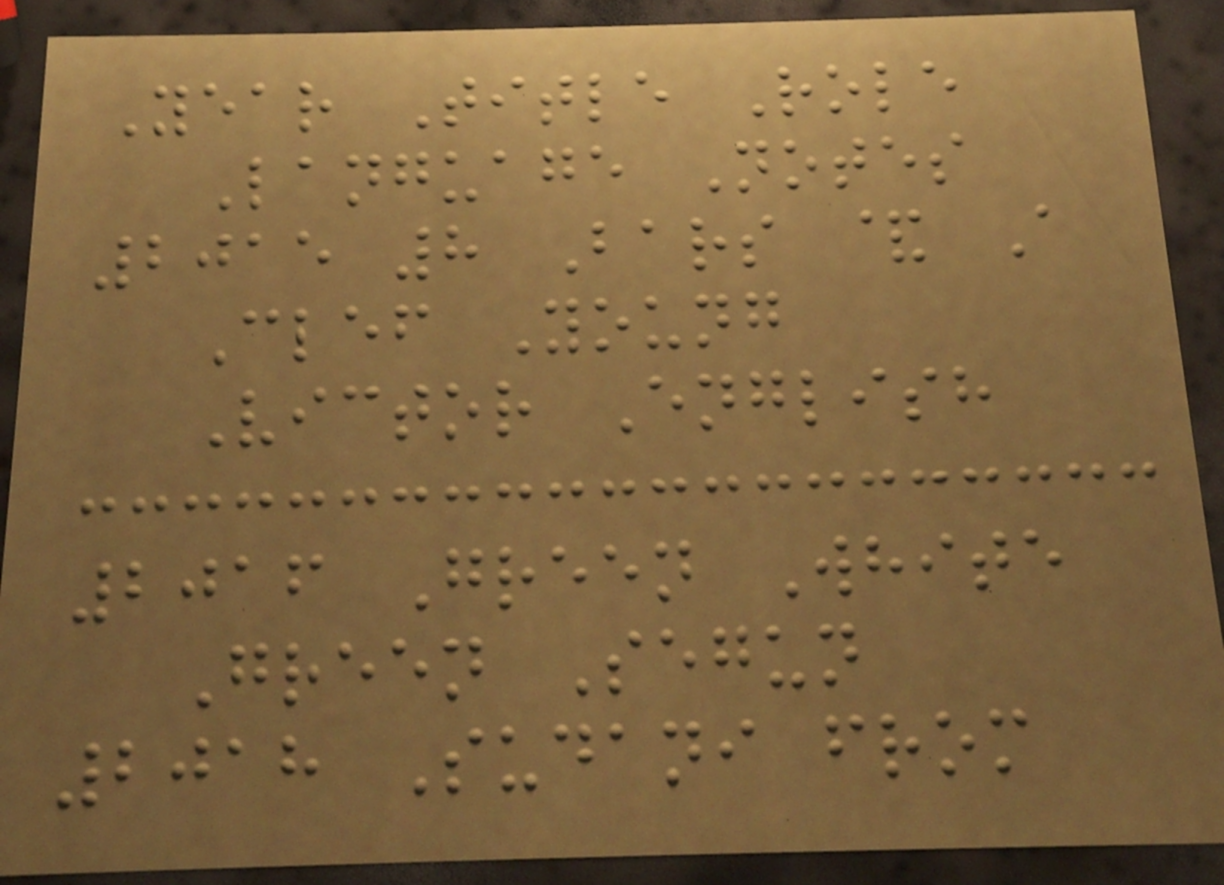Year Title Role
Language Notes
2015 8 Bars & A
Clef Young
Victor English
2016 Green White
Green Segun
2018 Sudani from
